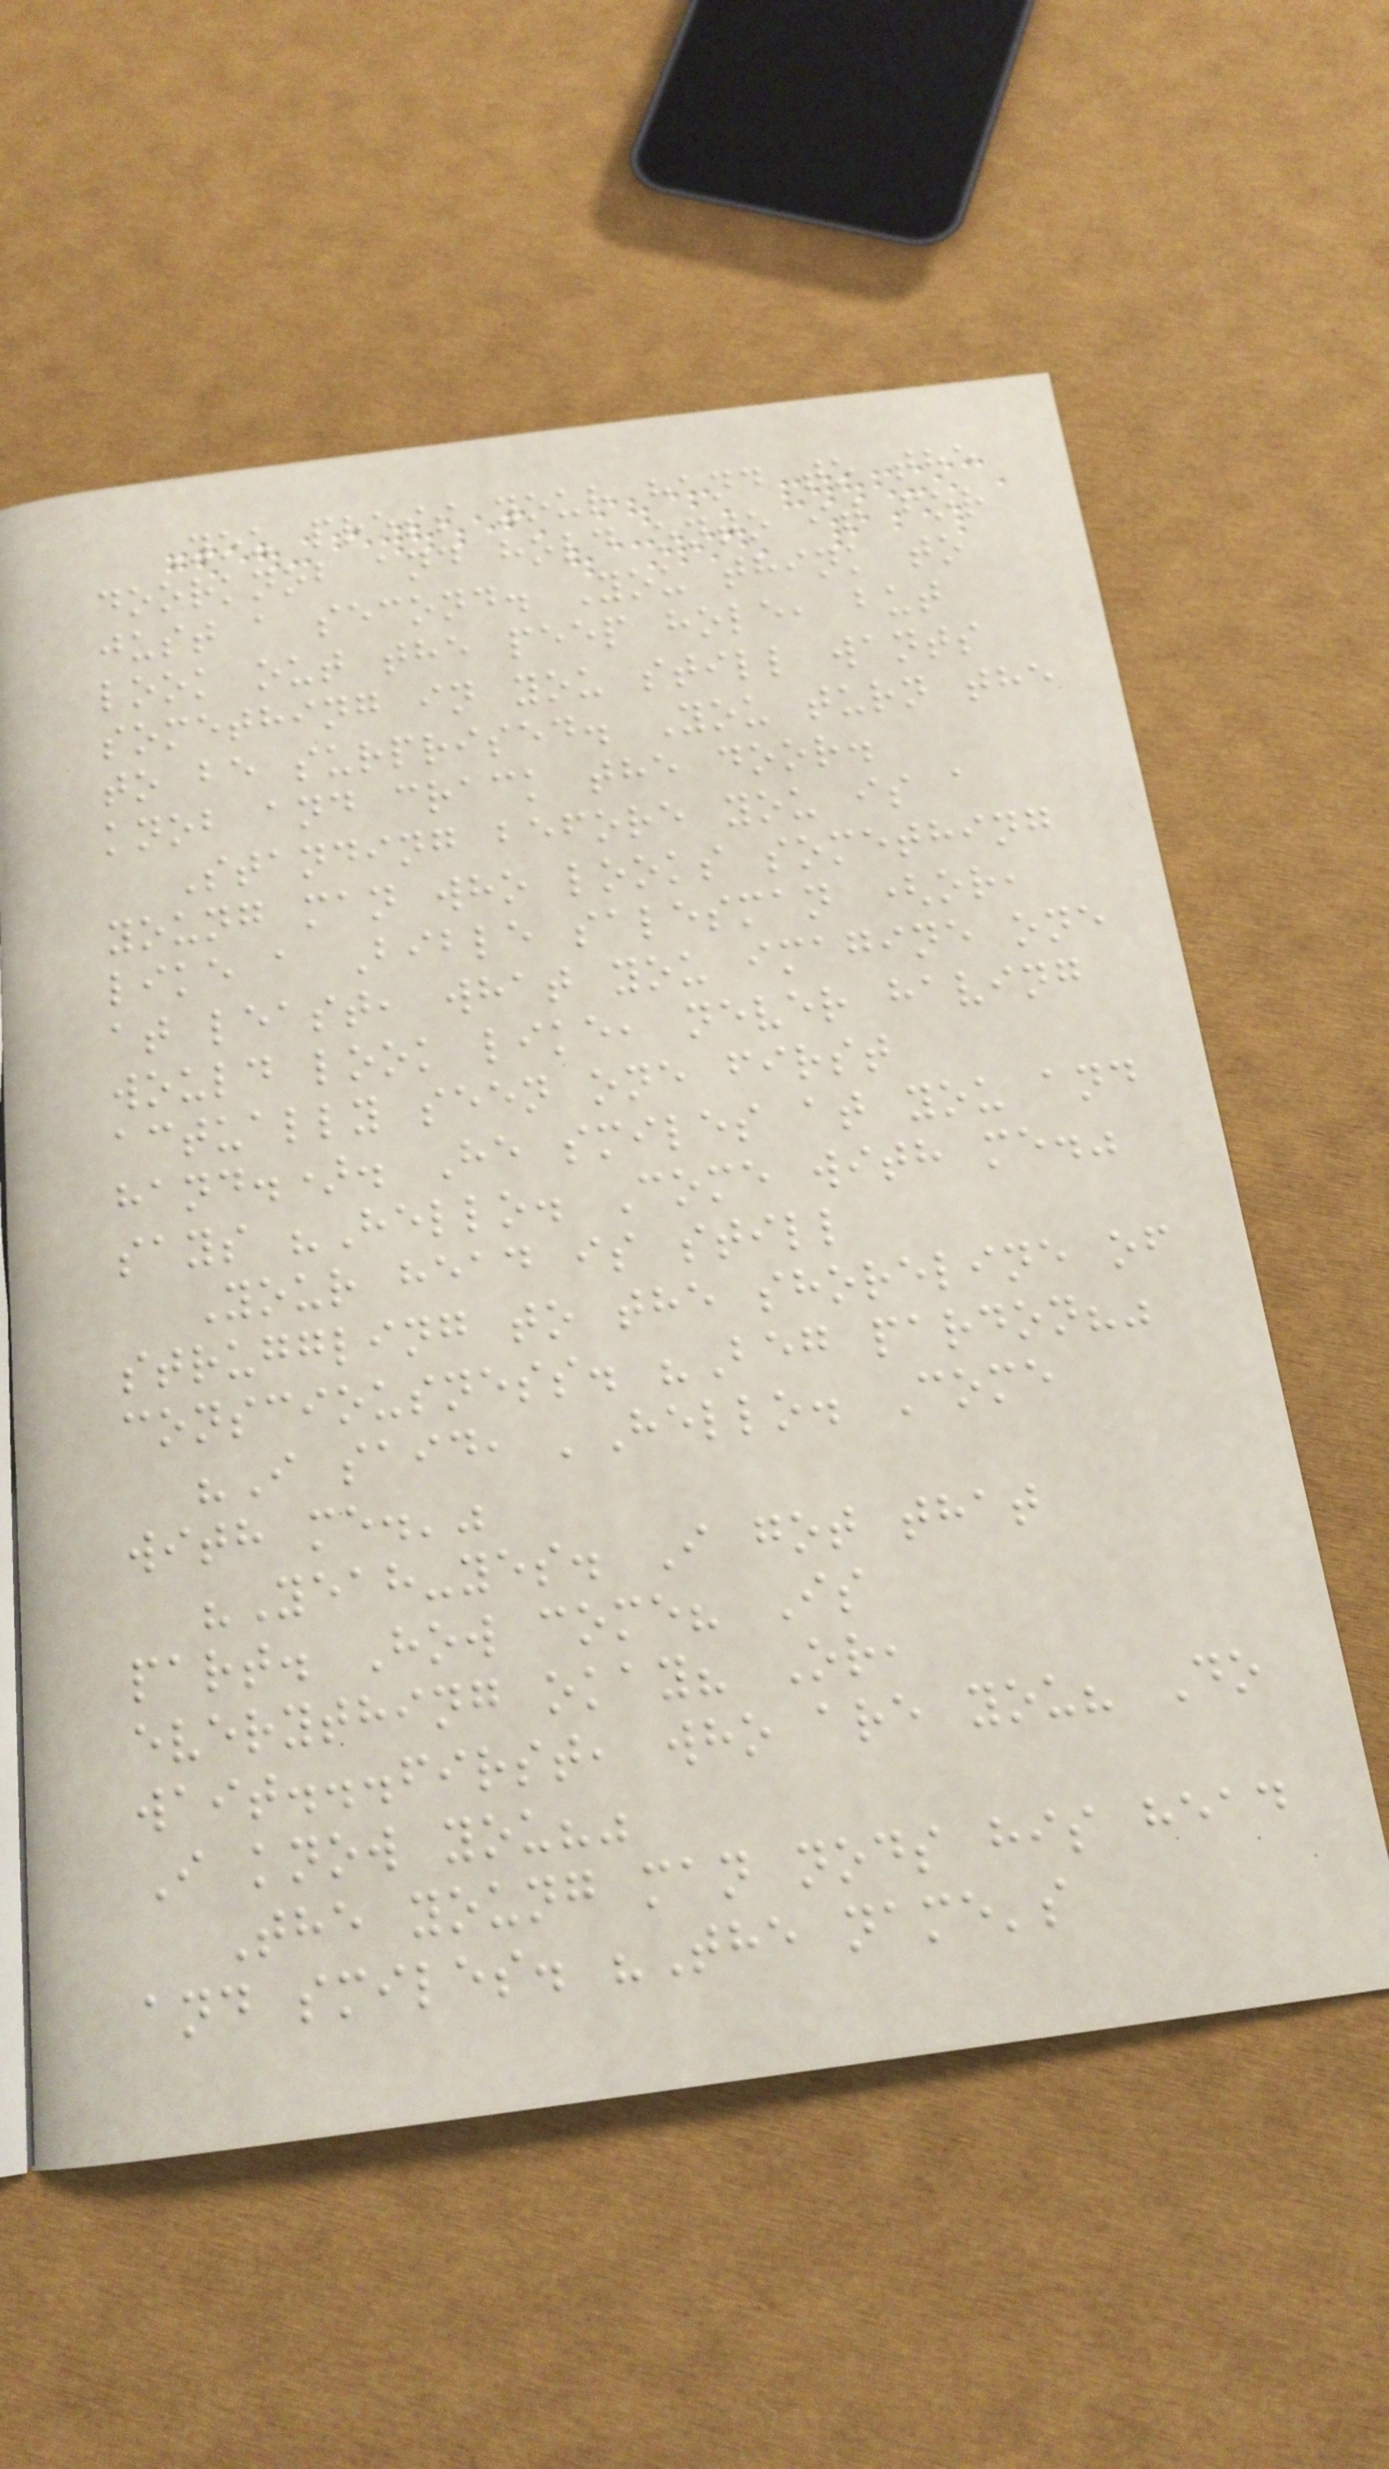You press your hand to the
doorknob and hold onto it for
just a second. You think to
look out the peep hole, but
something in you still wants
to be surprised. You turn the
knob and crack the door.
Standing before you is a
young man who looks something
like a Bible salesman (or,
at least, what you imagine one
would look like, never having
actually seen one first
hand.). He smiles at you and
says "Hello. Come with me."
Your head is still
struggling to the shoreline of
consciousness. "Beg pardon?"
"I said, 'Hello. Come
with me.'"
"Yeah-yes. I got that
part. How come? Is
everything okay? Or,
wait...first, who are you? Do
I know you?"
The young man nods his head
and smiles. "The name's
